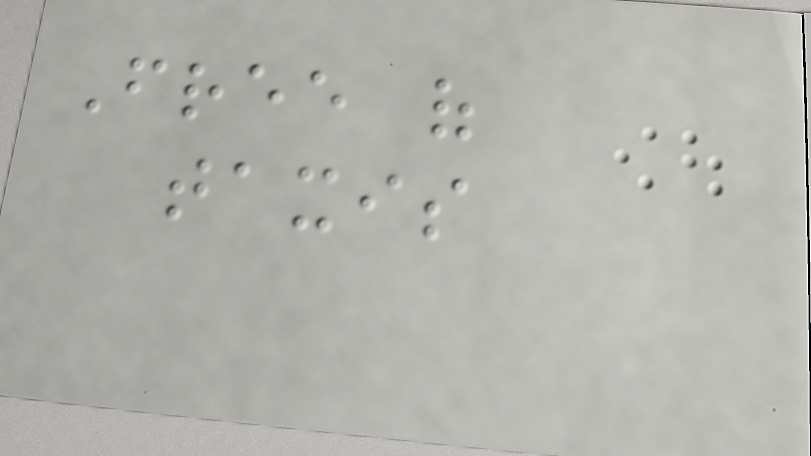Free of
taxis
